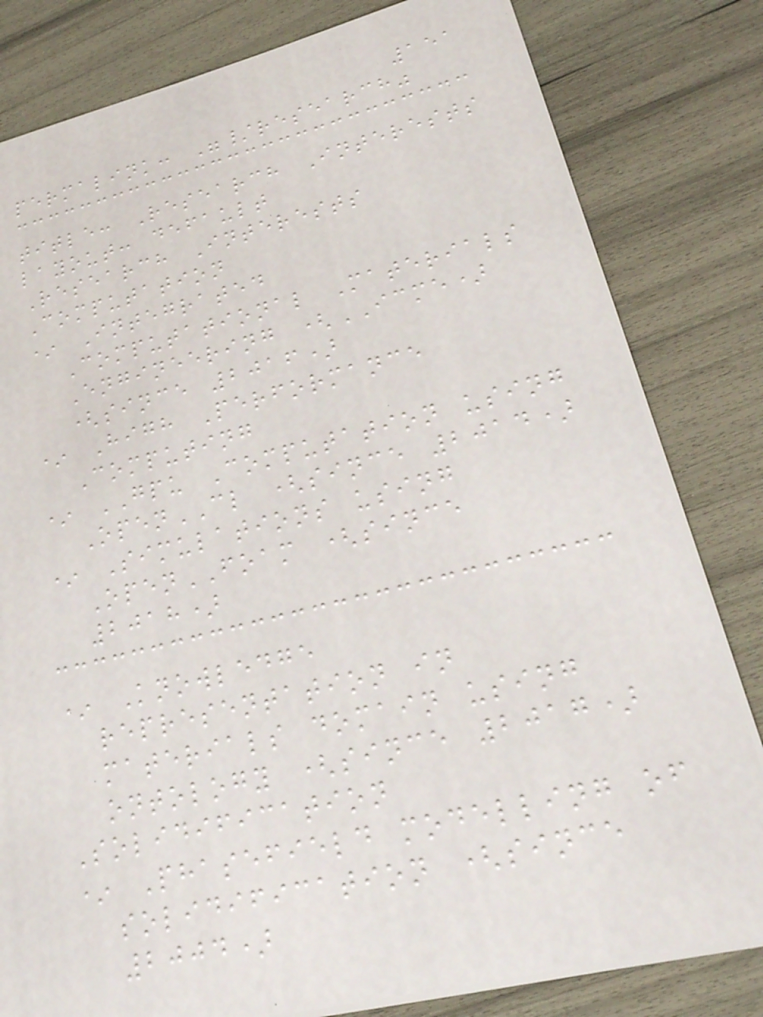151
permalink: "/research"
title: Research Interests
layout: default
Research Interests
Computation
* Integrated
Computational Materials
Engineering (ICME)
(since 2016)
* High Performance
Computing
* GPU Computation using
OpenCL (since 2014)
* Simulations using
OpenFOAM (since
2018)
* Knowledge
representation in
materials domain using
ontology (since 2017)
Solidification
* Phasefield modelling of
solidification (since
2004)
